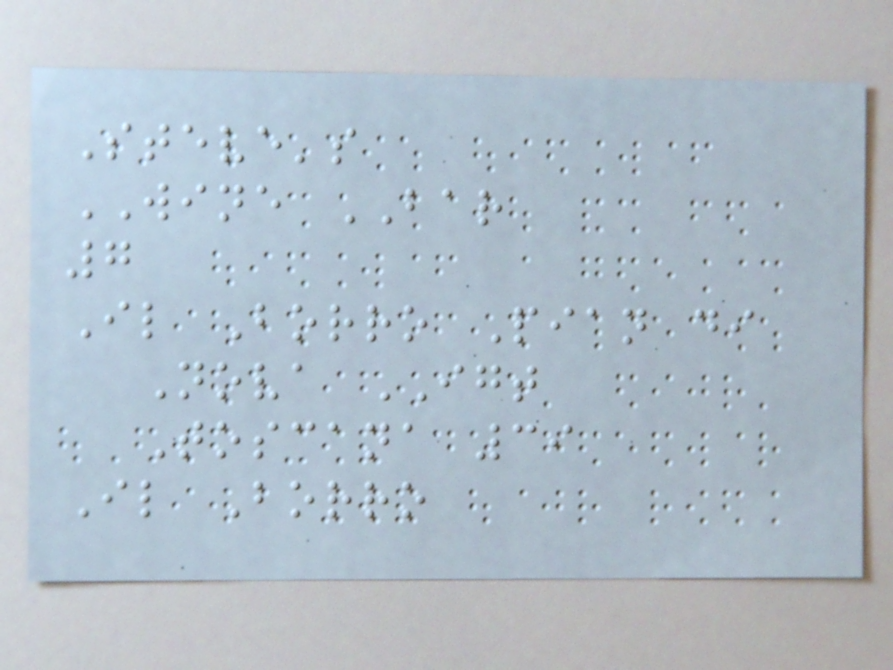Steve's
WINE BAR
7
Il Borro Pian di
Nova IGT
Toscana 39
Il Borro
